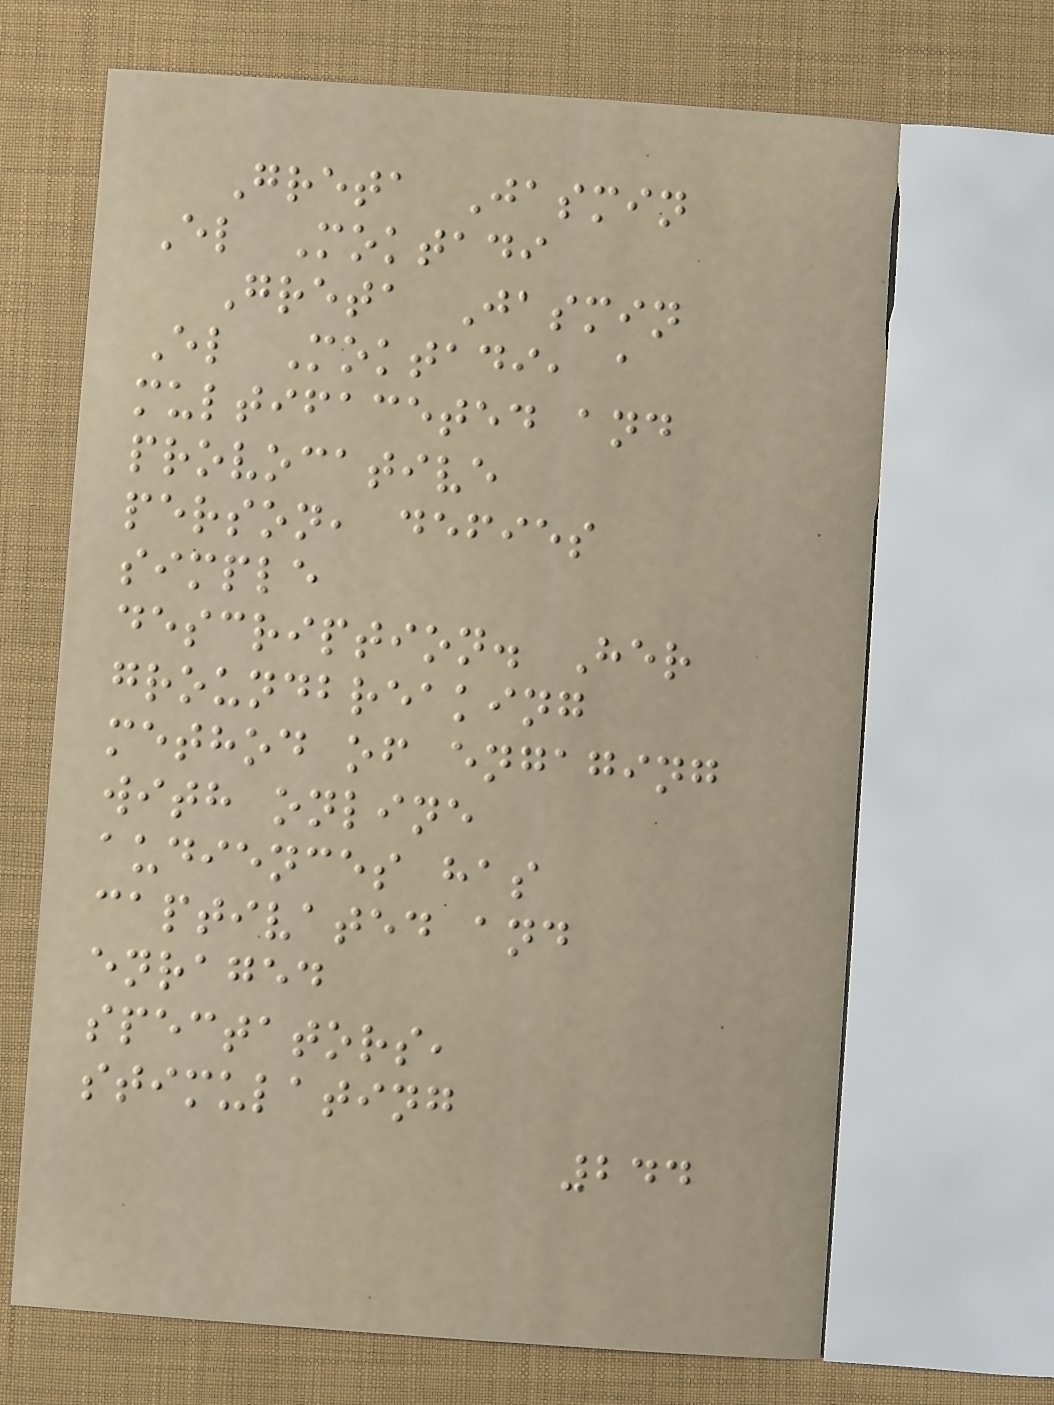Greta Jasmin
El Moktadi
Greta Jasmin
El Moktadi, a
multifaceted and
provocative
person, defies
simple
description. Her
groundbreaking
method of engaging
with online
audiences has
captivated and
enraged
spectators,
stimulating
244
